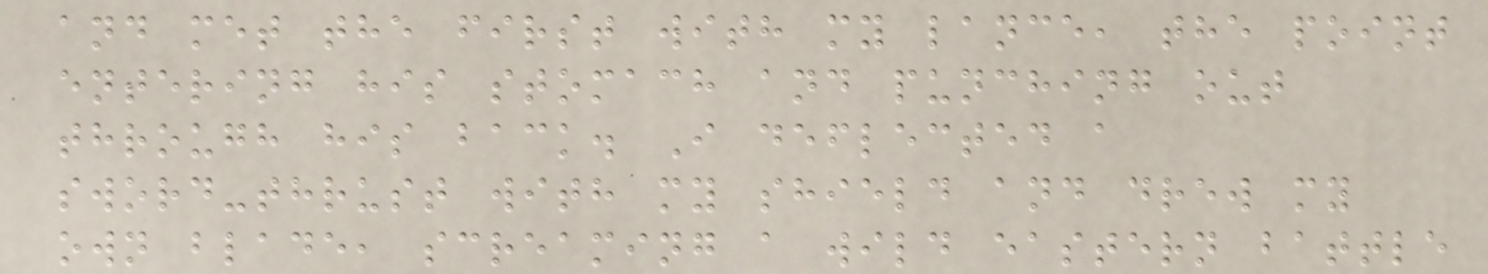and met the first with my lance, the point
entering his stomach and punching out
through his back. I deflected a
sword-thrust with my shield and drew my
own blade, screaming a wild eastern battle
